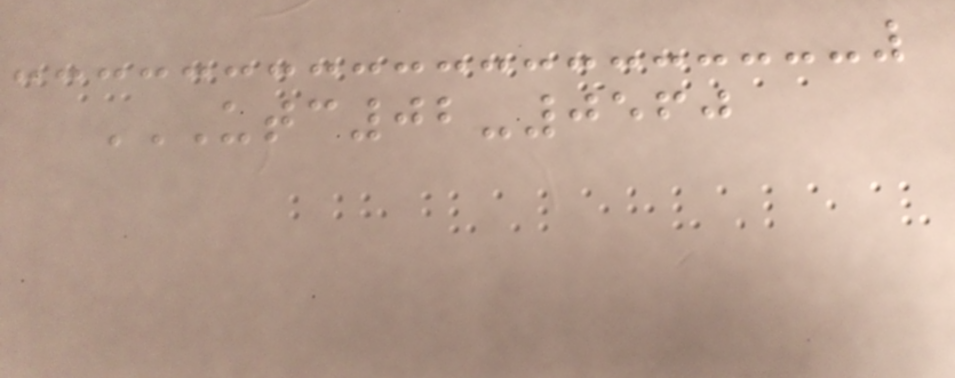UTC02-0560
